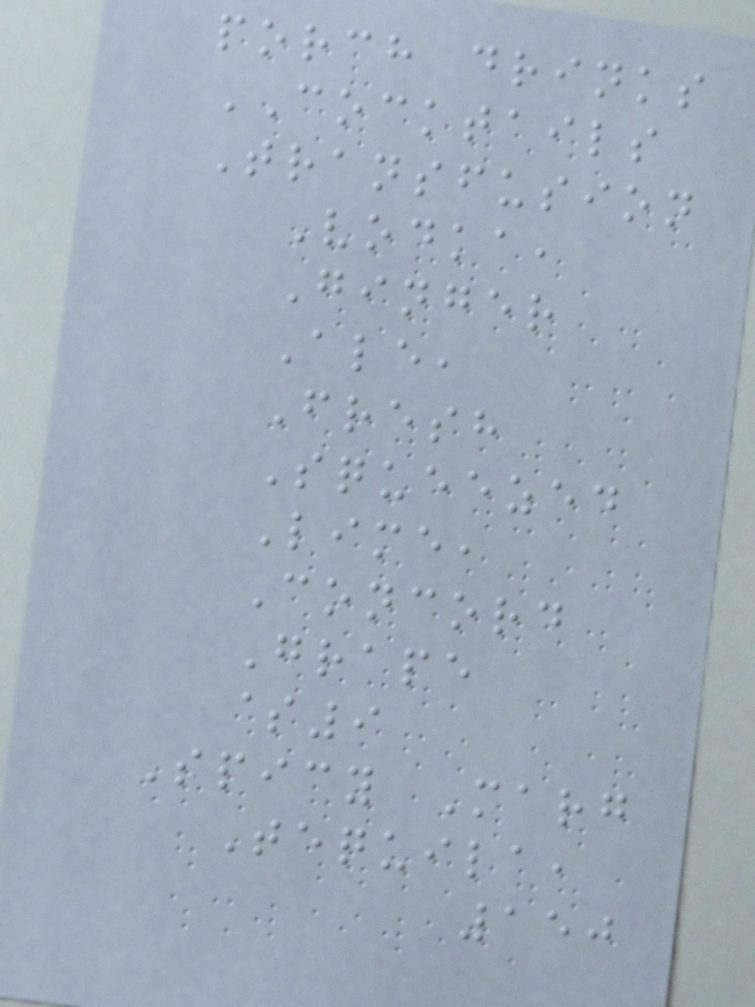porch drinks
COCKTAILS
Transfusion
Vodka,
Ginger
Ale,
Fresh
Squeezed
Lime,
Concord
Grape
$9
Spicy Marg
Tequila,
150
